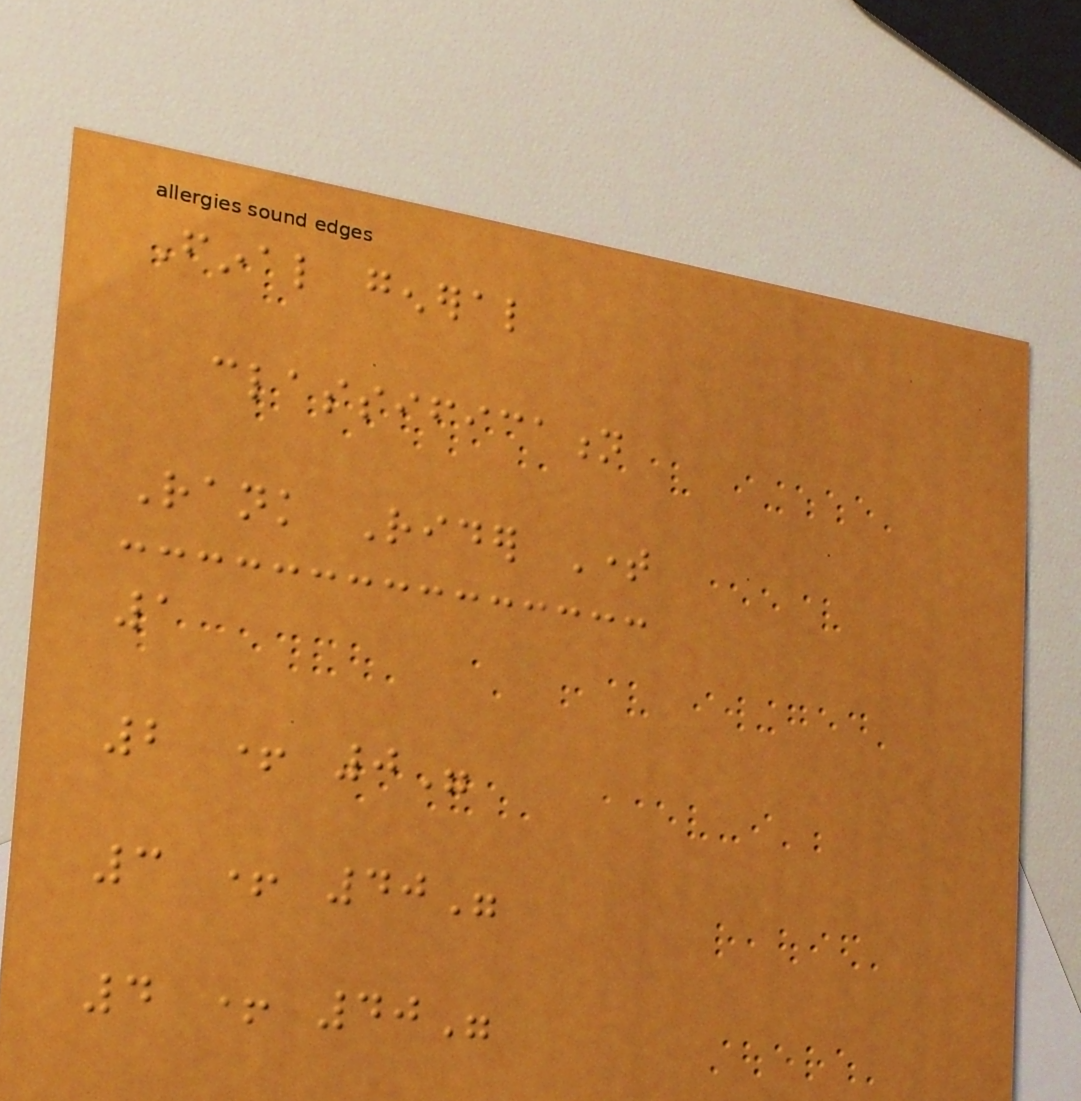Final general
classification
Rank Rider Time
1
2 + 0"
3 + 40"
4 + 40"
